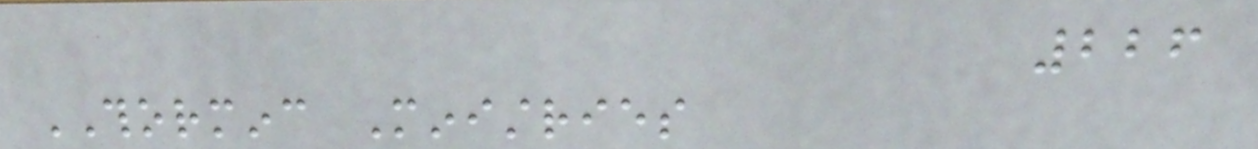226
THORMINC Ministries
